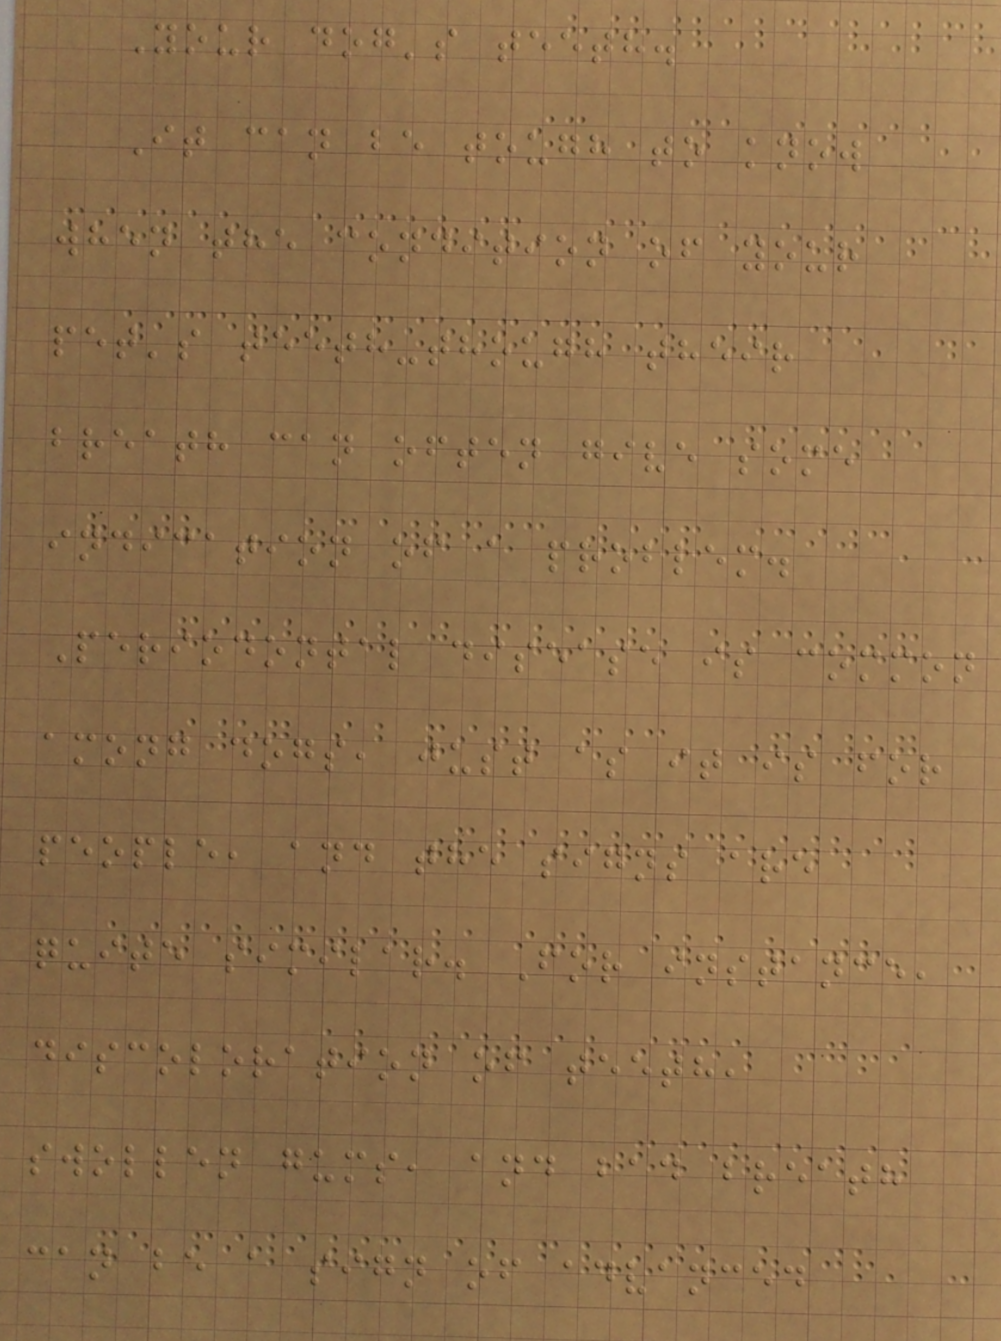Your dog's teeth.
It can be tough to know
when the condition of your
pet's teeth-though their
breath can often give some
indication of a problem.
Periodontal disease is common
among dogs, just as it is for
people, and the signs are
quite similar. For instance,
discoloration of teeth,
swollen gums, and bad breath
can be a sign of advanced
